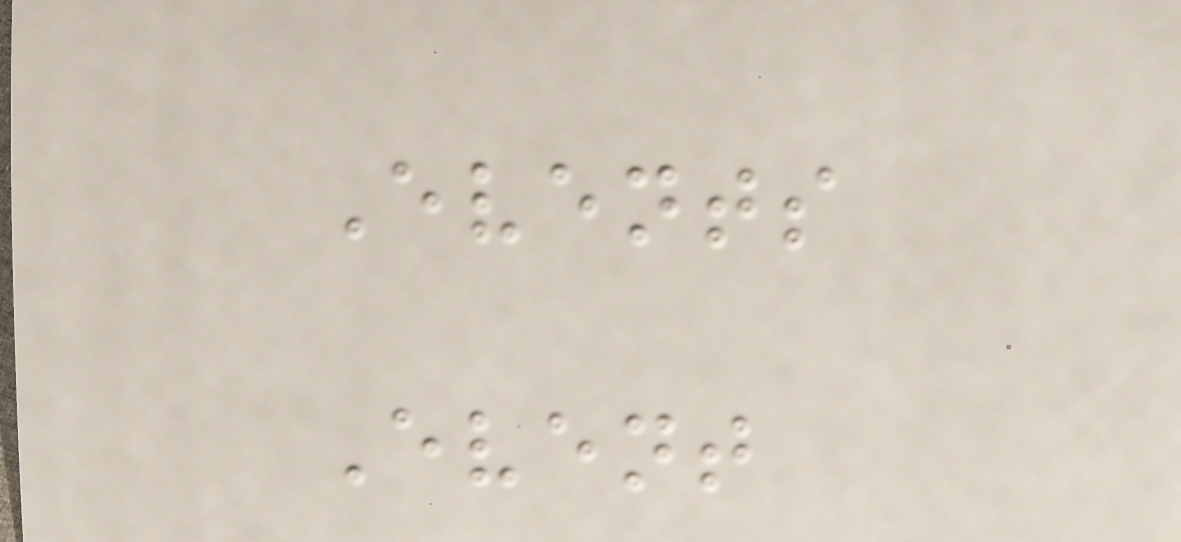Events
Event
